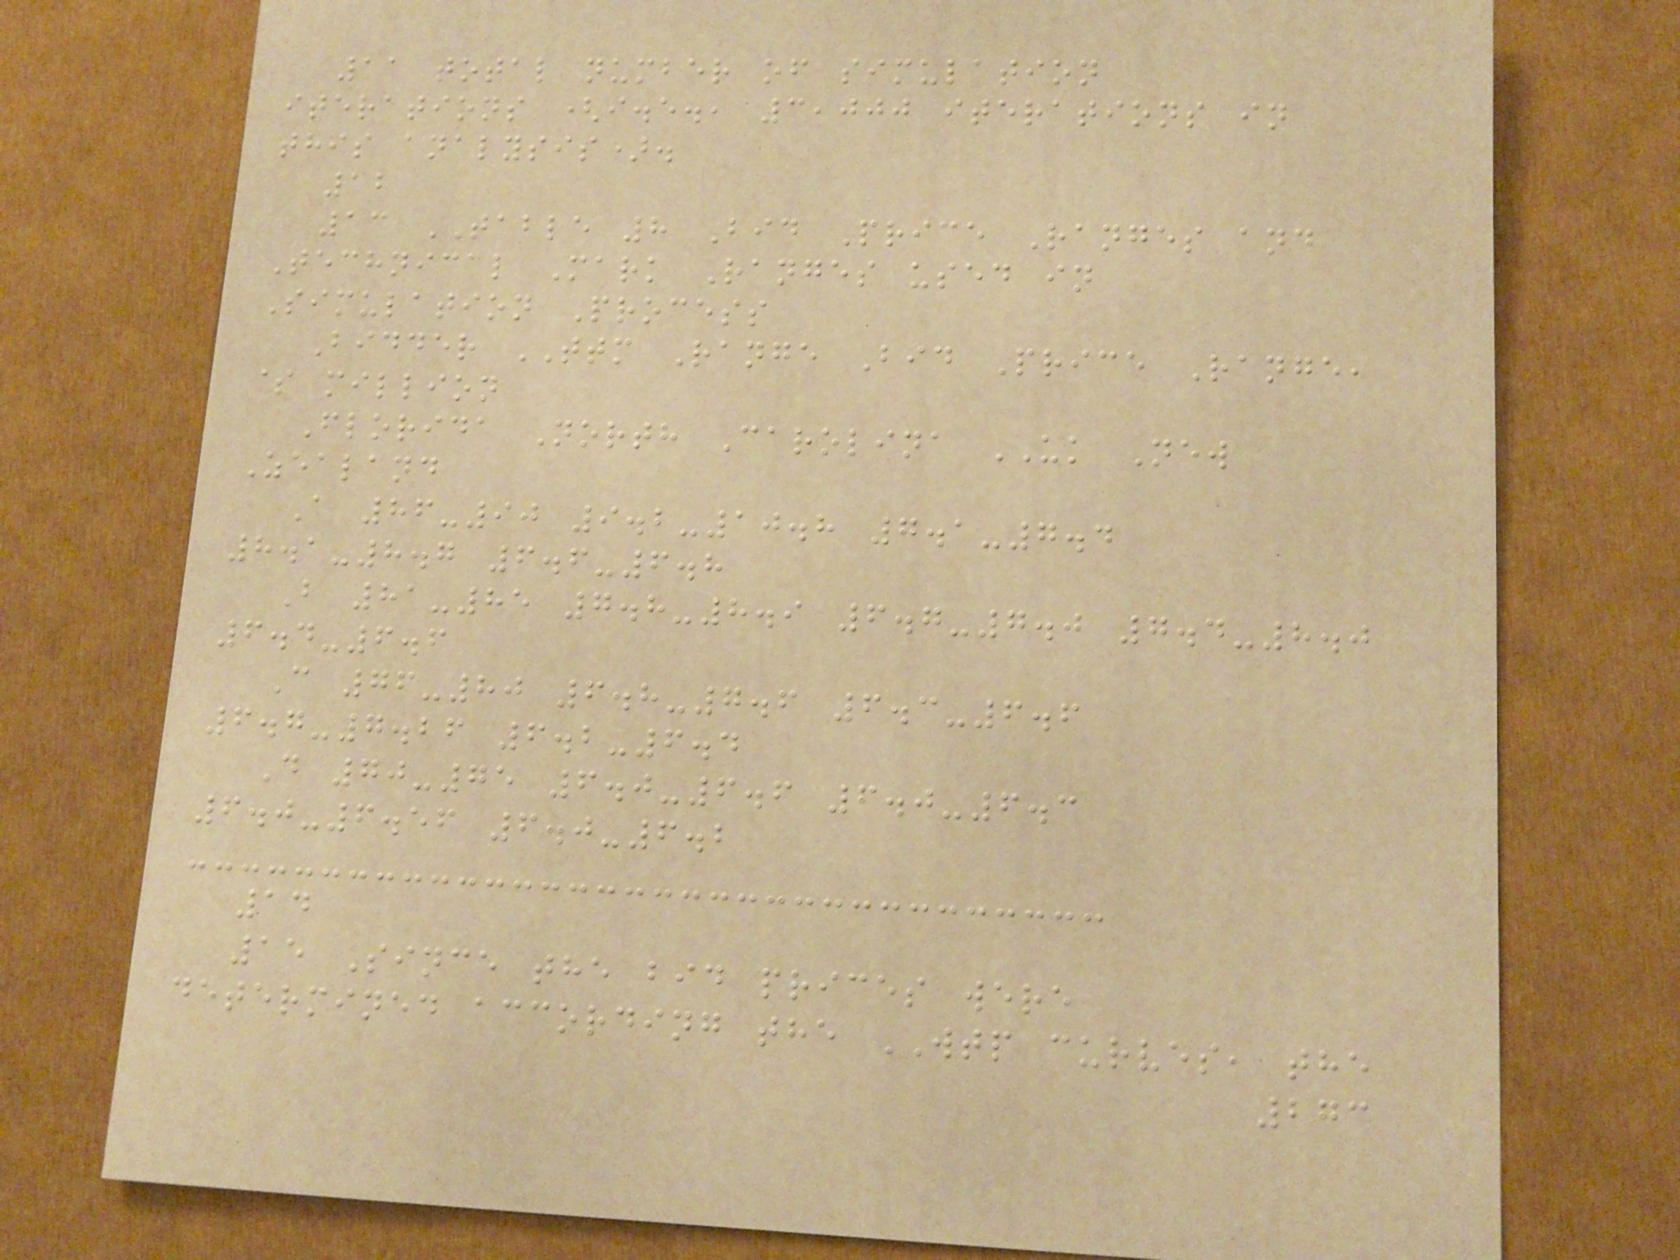11 total number of simulation
iterations (i.e., 3,000 iterations in
this analysis).
12
13 TABLE 8 Bid Price Ranges and
Technical Mark Ranges used in
Simulation Process
Bidder TTM Range Bid Price Range,
$ million
Florida North Carolina UK New
Zealand
A 86-90 9.2-10.8 7.1-7.4
8.1-8.7 6.6-6.8
B 81-85 7.8-8.9 6.7-7.0 7.4-8.0
6.4-6.6
C 76-80 6.8-7.6 6.3-6.6
6.7-7.26 6.2-6.4
D 70-75 6.0-6.6 6.0-6.3
6.0-6.56 6.0-6.2
14
15 Since the bid prices were
determined according the WTP curves, the
273
